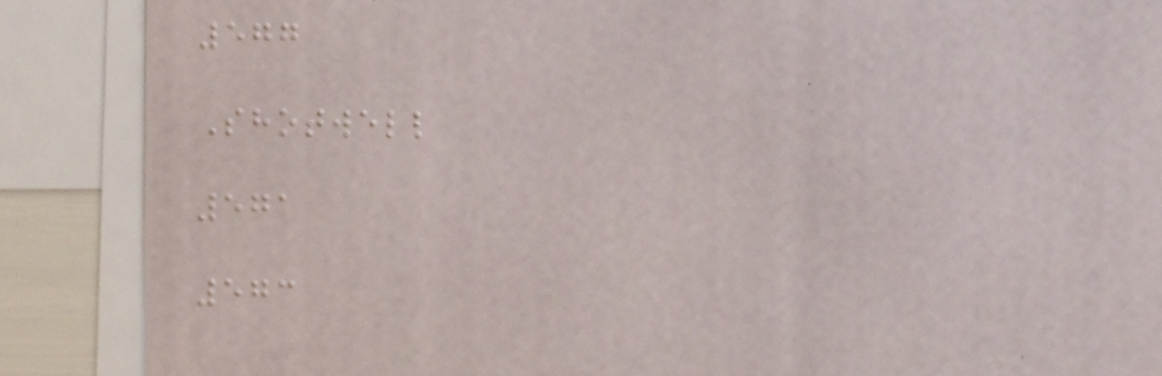577
Shotwell
571
573
